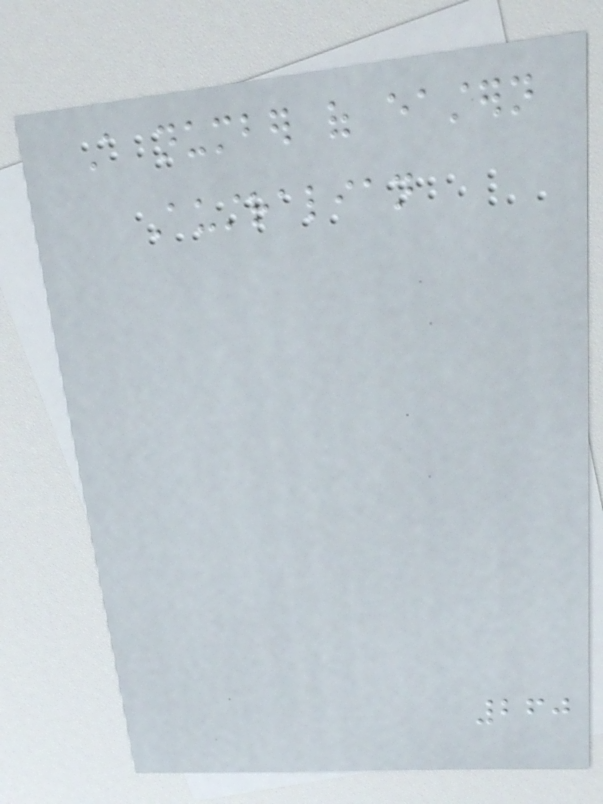A number of eastern
Australian
260
